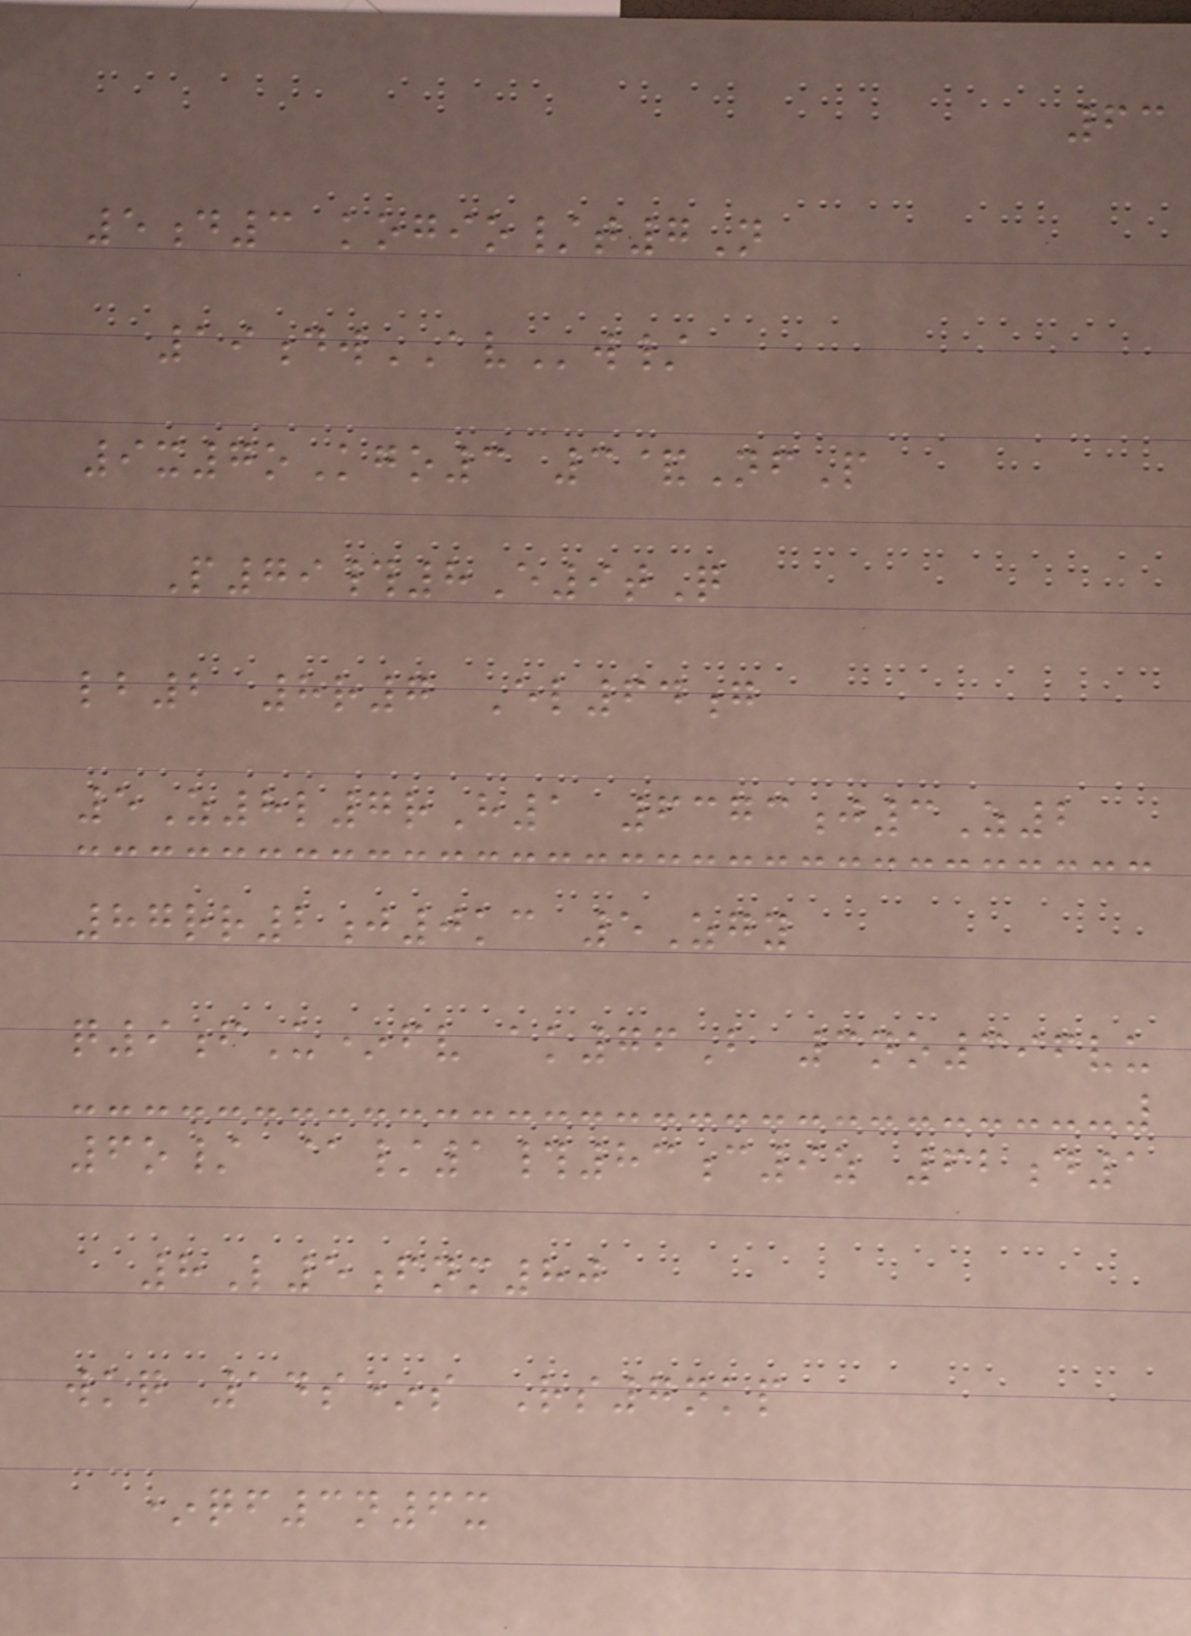63
5d3 kogio/t7N
19dwAVw/
9x7oKgo3 3&NfP
P79#8E9tQ
lb2 8r7 El64g
5Z8l7rH1 6373j3Z2
87rr2j0kc 5Zgy
q9fU*fv ak76B 3no396vu
6o/ @/1#83c9z 62d1
8L5fnm80
wkq 14s*s Rs7nkp
*qf3n6x
